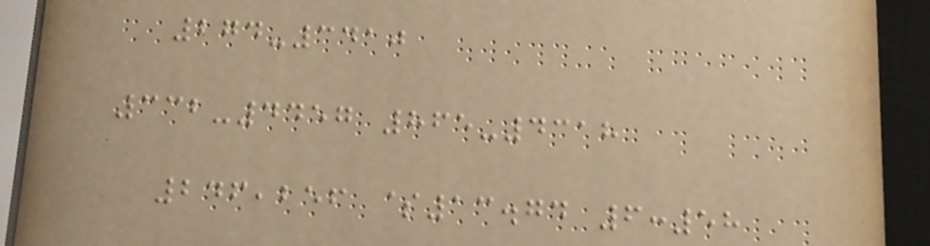274-3410
332-4457 865-4318
246,256 $13.74 6:58
